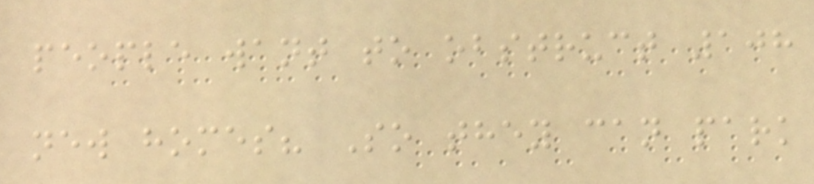people want to obstruct 108
new homes? So they can park
